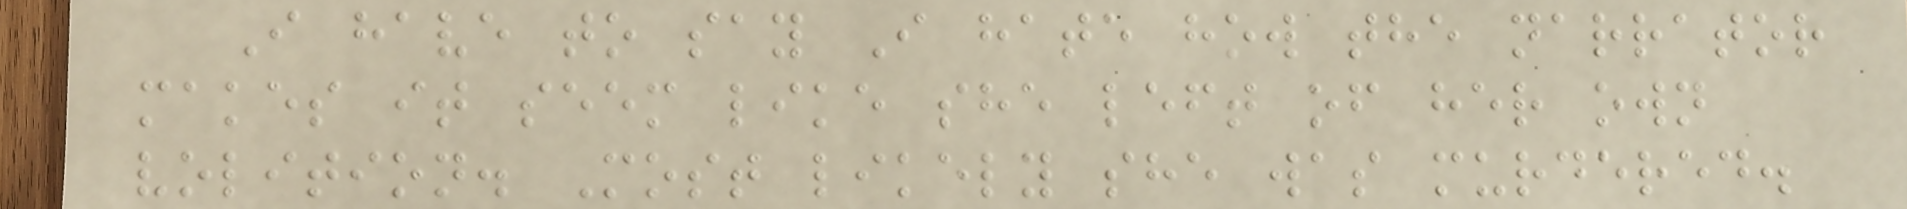I have to say I hate how the narrator
makes it seem like she left of her own
volition. Most likely she was murdered.
